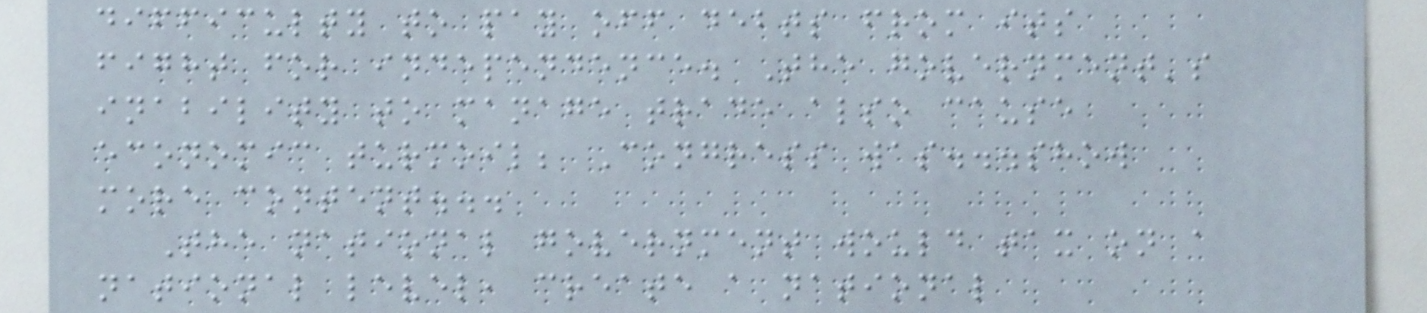difficulty to pay off debts from its
fight for independence. The government's
inability to manage trade also cause
economic turmoil; Congress was...show
more content...
The national government would tax on a
national level, create a national
